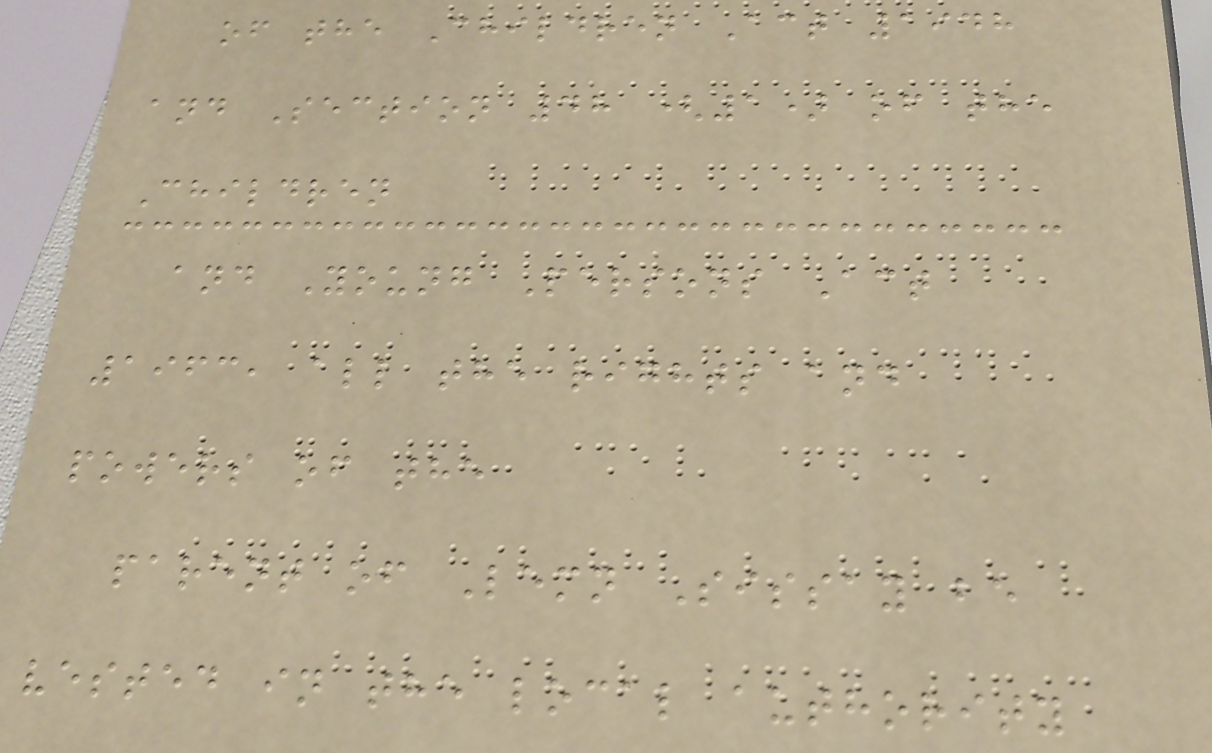of the Children Act 1948
and Section 48 (1) of the
Children
and Young Persons Act
1963, all the rights and
powers of the
parent of Lemn Sissay be
vested in the local authority
